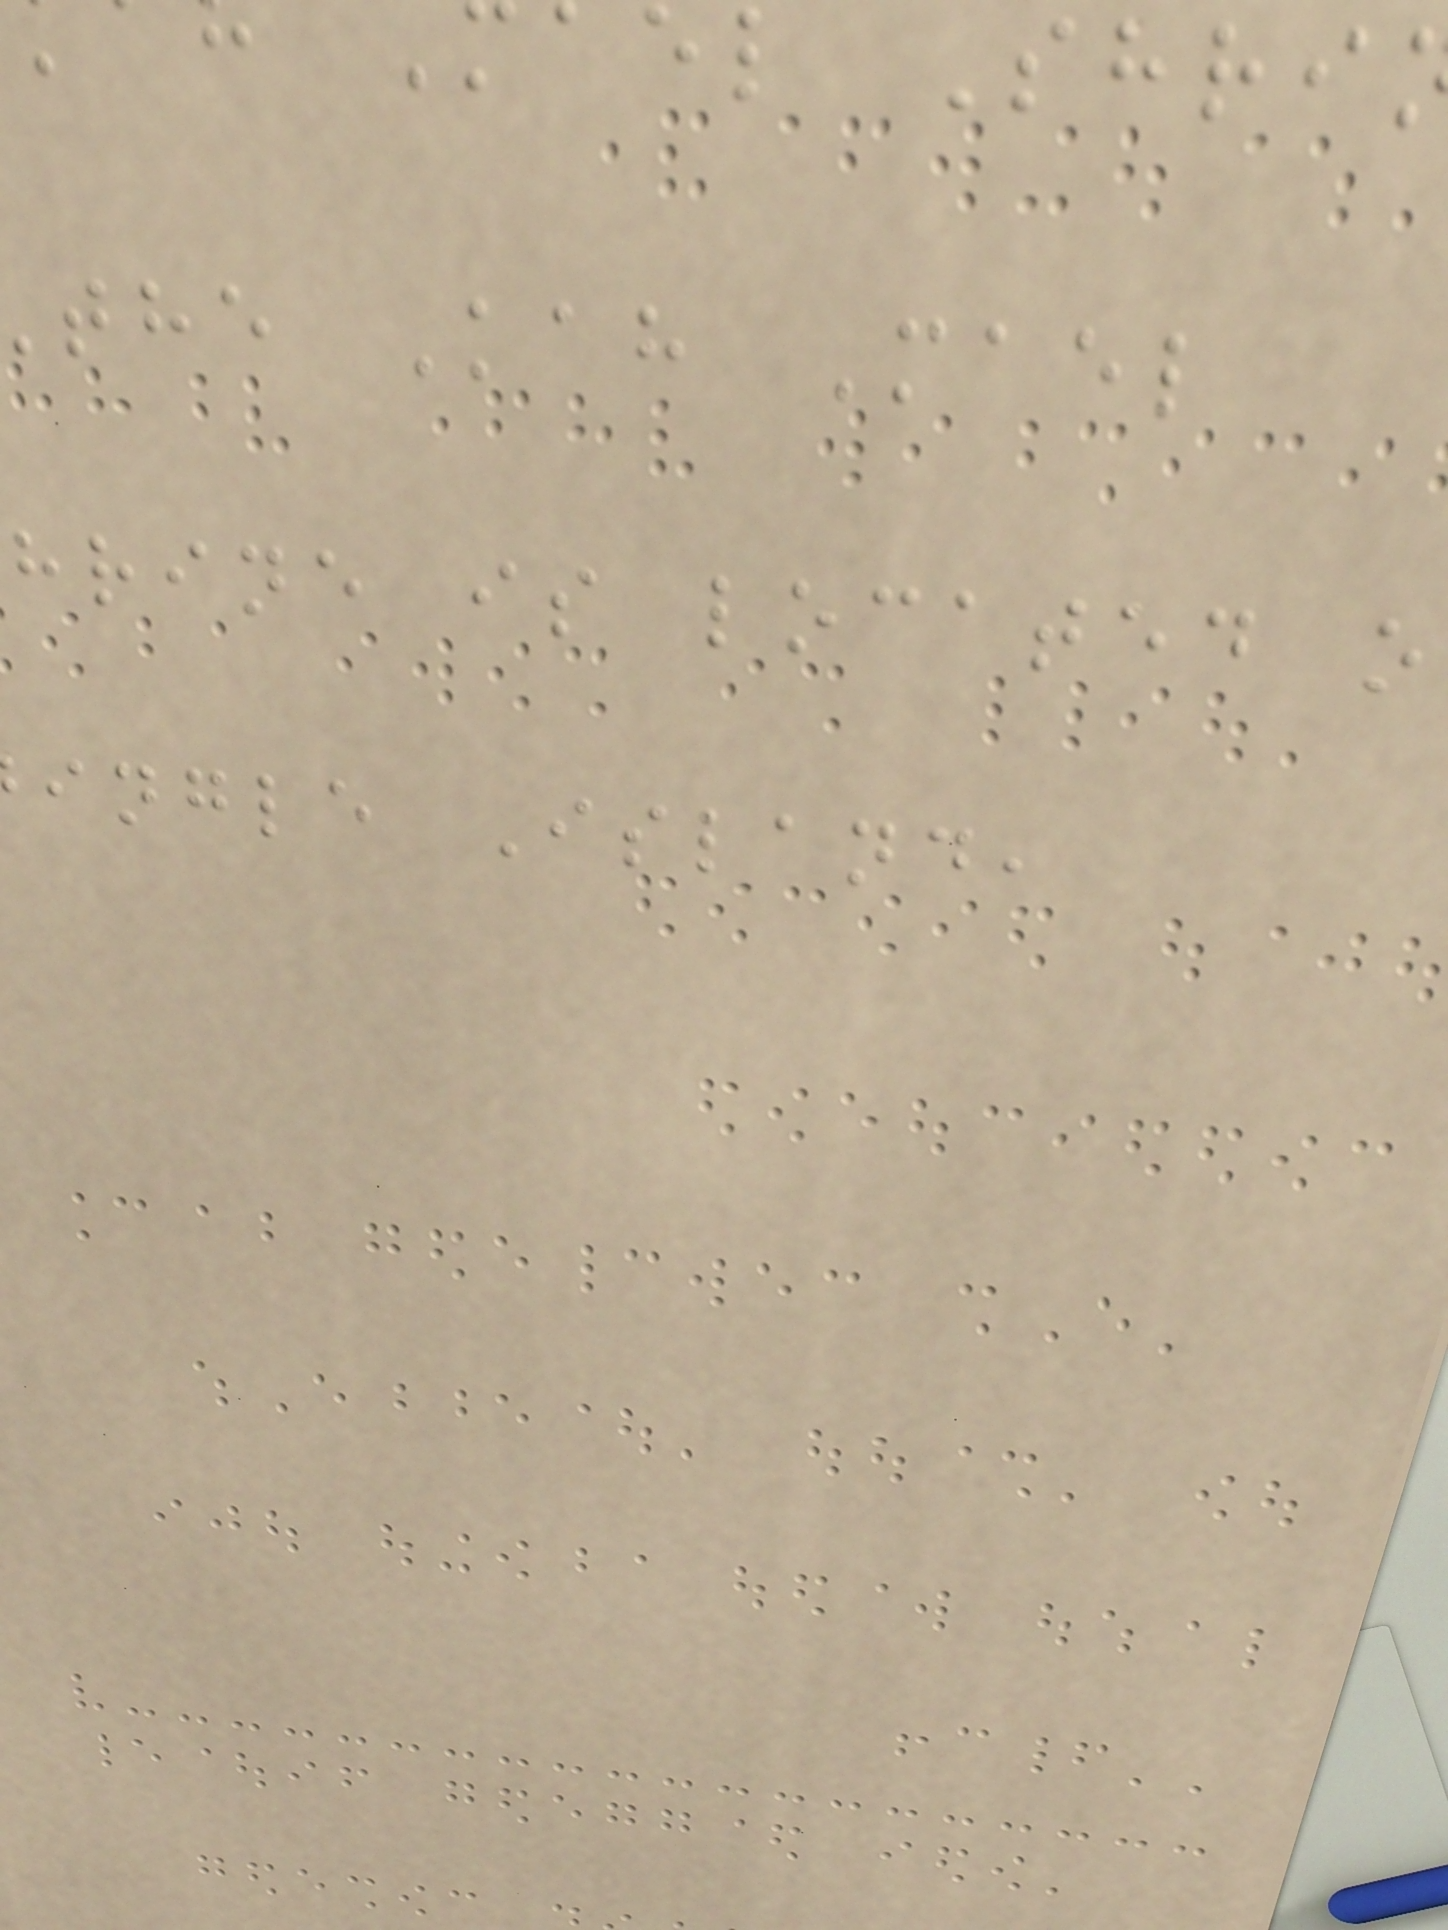el Shri
the Kah Mael
hrine is located o
ingle Island,
